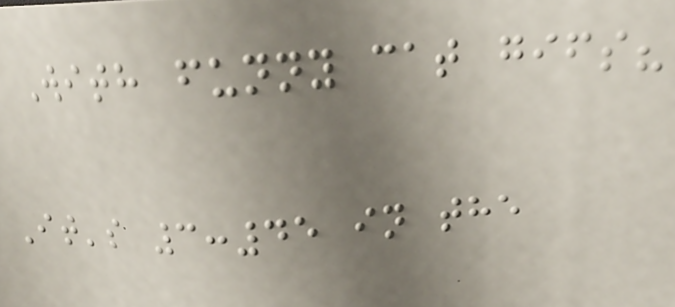With funny cat gifs?
It's 3:45 in the
